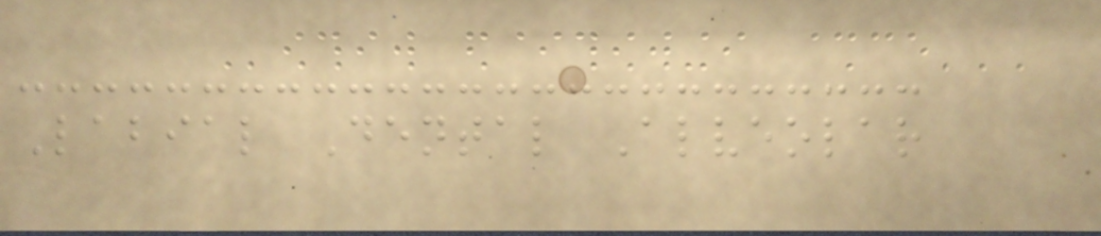Labial Dental Alveolar
